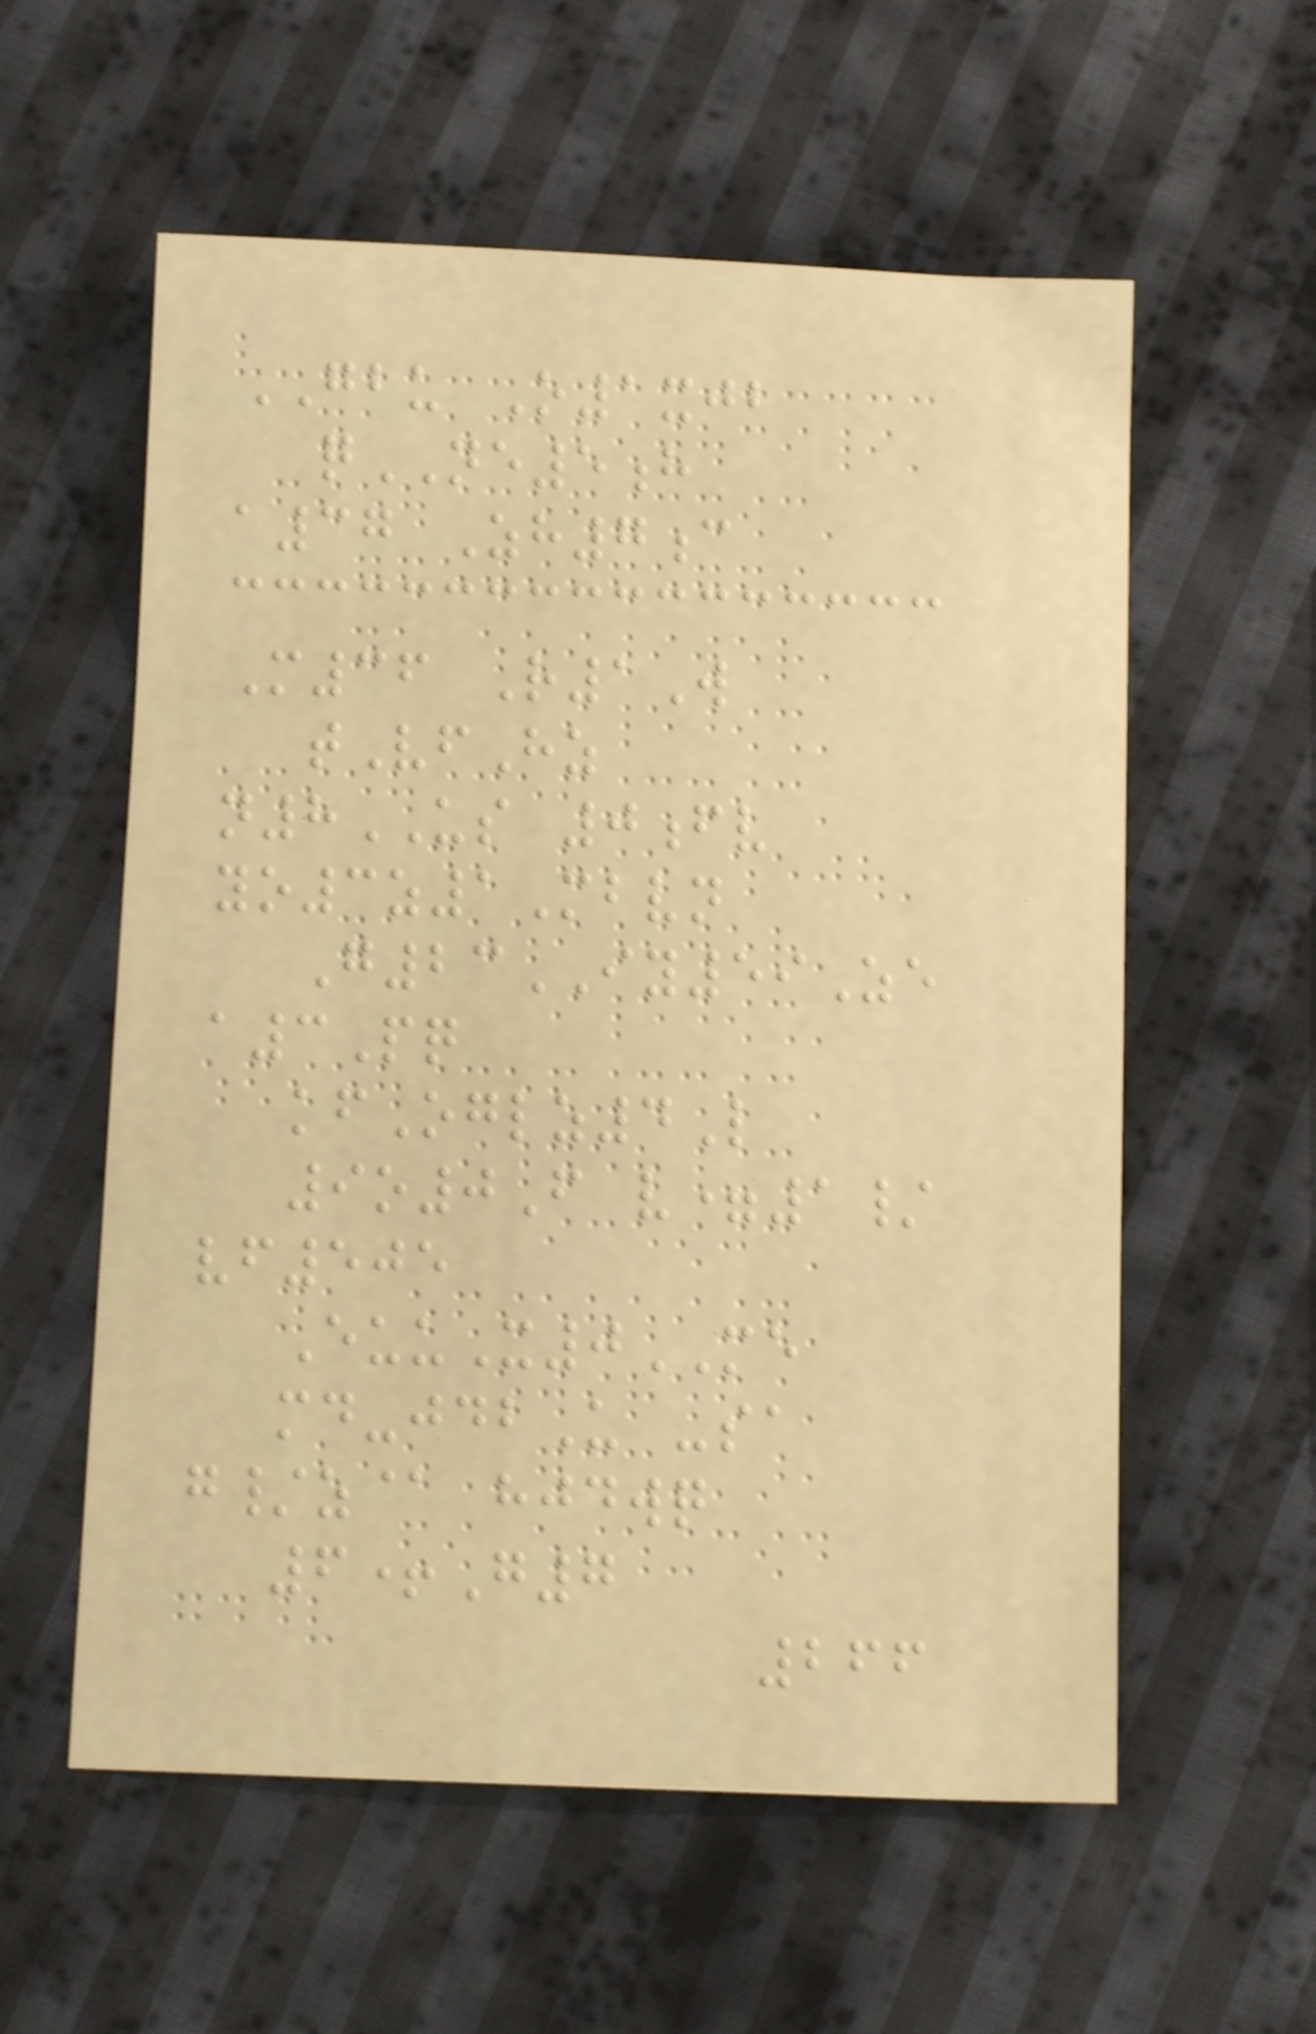GBU O1xjb
qNE5h
a37 Zh7c
M36 R1W
tVfHz
n8US 0fv
yo3z1Mbvn
G23IY59Ze
a3Pq
kfOglz4L
9o0F v=1/
vf505
EuuX0ME
md-jdbU -sa
g/z@ hjdwq
6+G7
266
